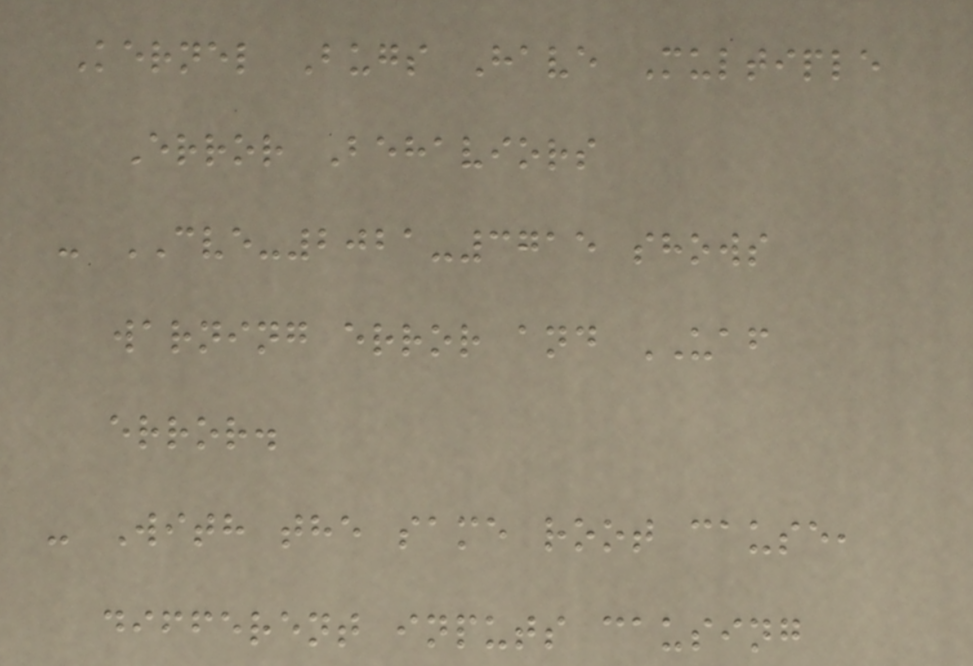Kernel Bugs Have Multiple
Error Behaviors
- CVE-2021-3715 shows
warning error and UAF
error.
- With the same root cause,
different inputs causing
